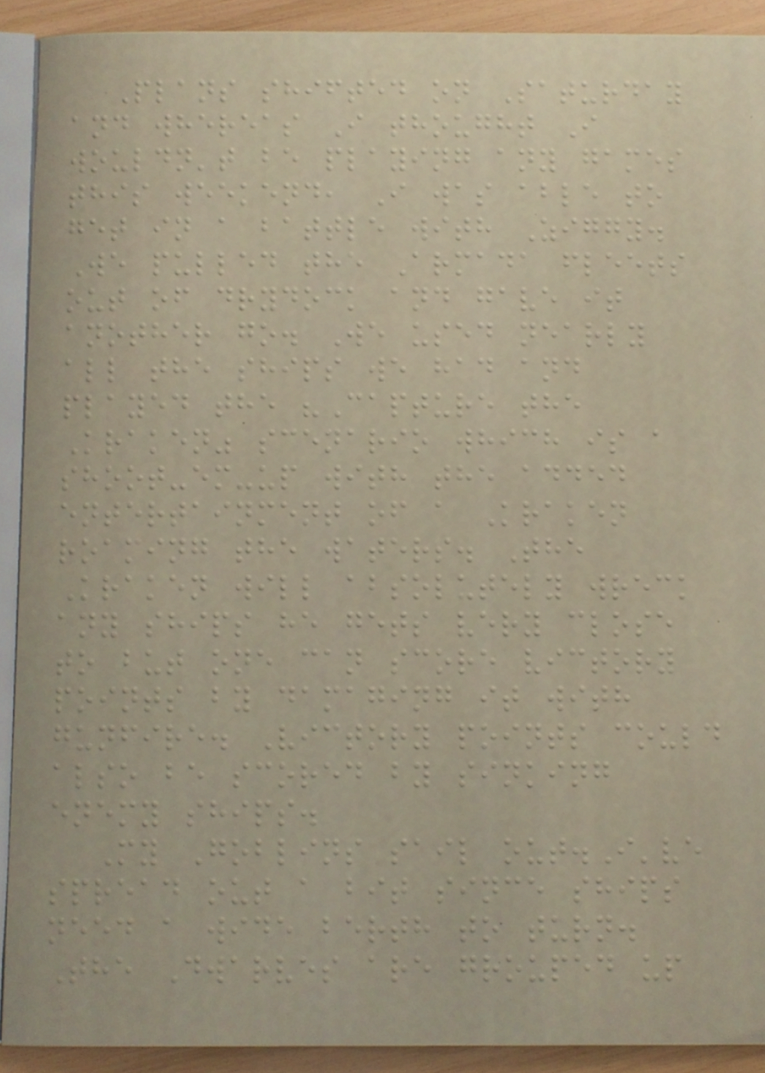Plans shifted on Saturday
and whereas I thought I
wouldn't be playing any games
this weekend, I was able to
get in a battle with Ziggy.
We pulled the Armada fleets
out of drydock and gave it
another go. We used nearly
all the ships we had and
played the "Capture the
Kraken" scenario which is a
shoot-em-up with the added
entertainment of a Kraken
roaming the waters. The
Kraken will absolutely wreck
any ships he gets very close
to but one can score victory
points by damaging it with
gunfire. Victory points could
also be scored by sinking
enemy ships.
My Goblins sail out.I've
spread out a bit since ships
need a wide berth to turn.
The Dwarves are grouped up
